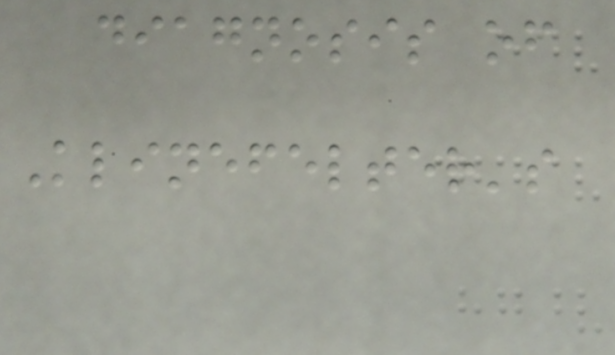diagnosis of
Klinefelter's
